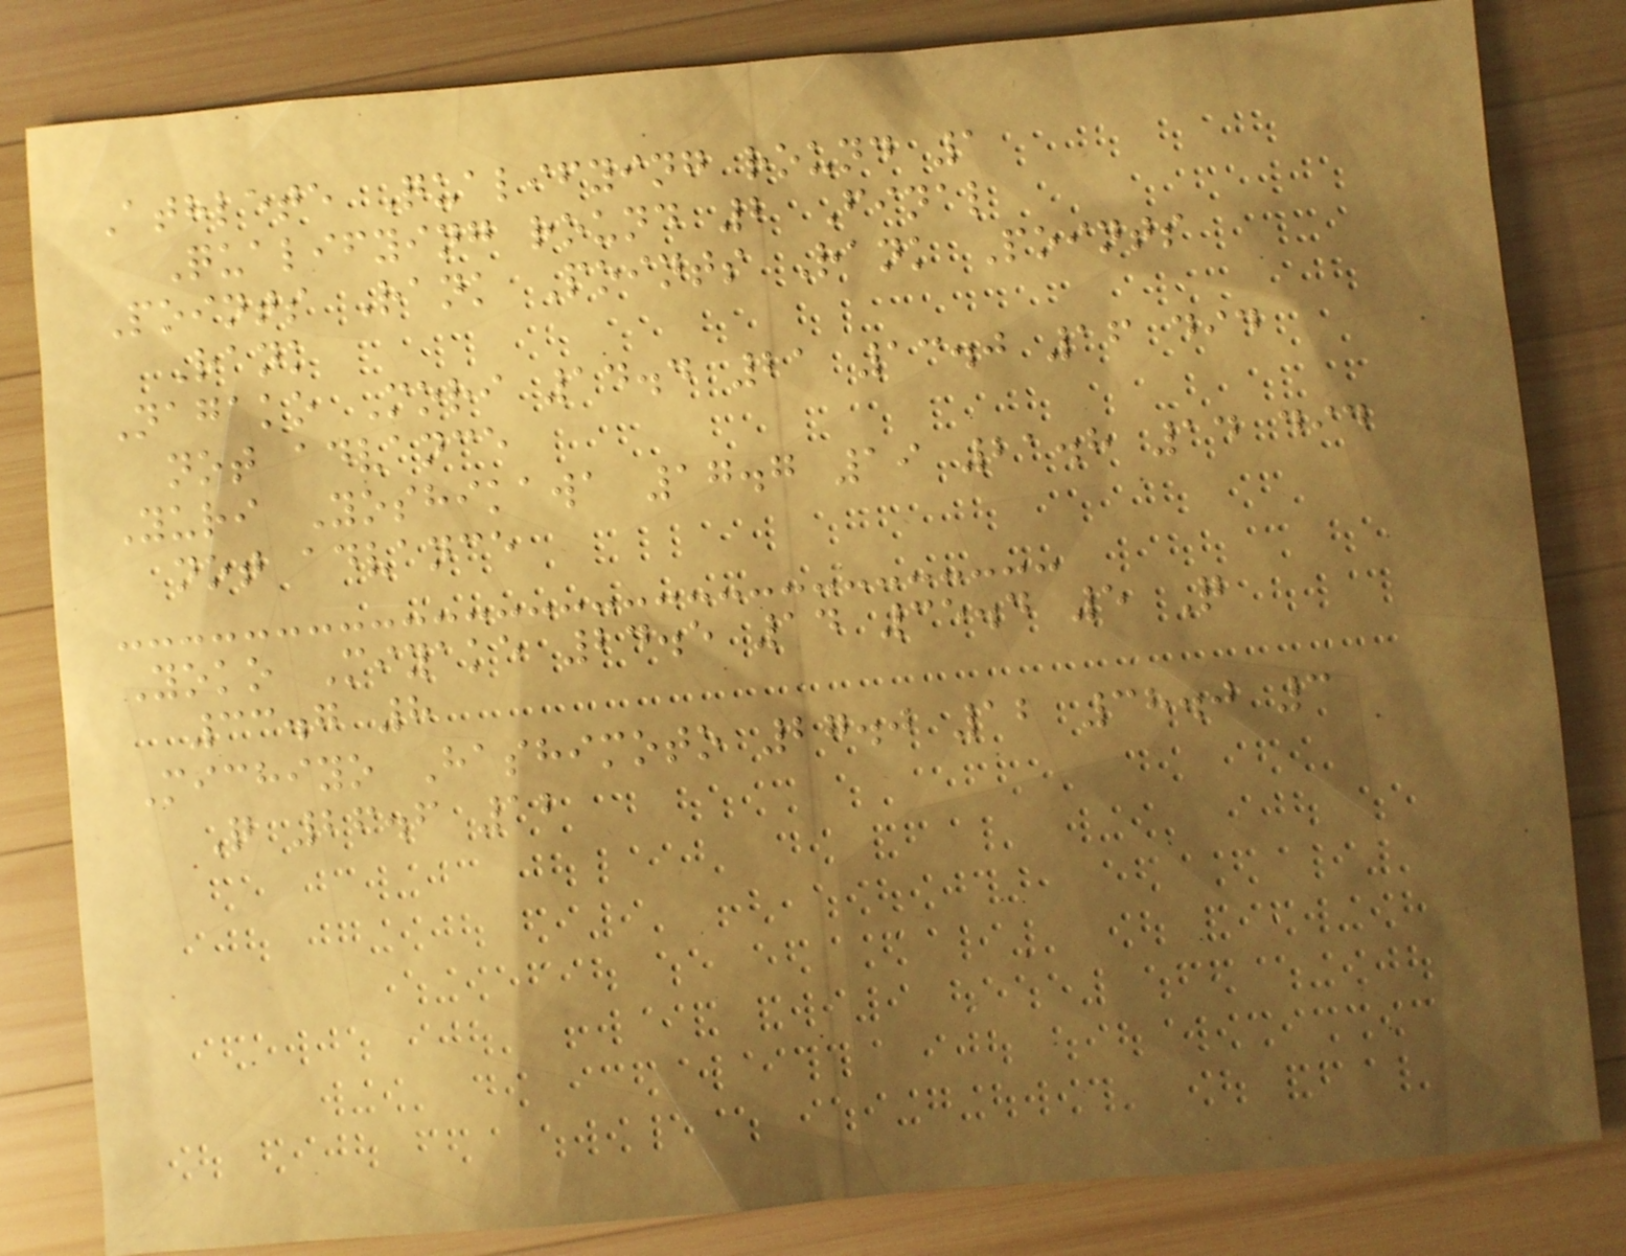Athlete Qualifying round 1
Qualifying round 2 Final
Points Rank Points Rank Points
Rank
Nagako Mori 14.4 21 13.0 16 did
not advance
Yuri Yoshikawa 17.7 19 21.8 14 did
not advance
Yoko Miyake 24.5 14 35.4 5 Q
33.7 8
Michiyo Hashimoto 27.0 12 38.0 3
Q 26.6 12
